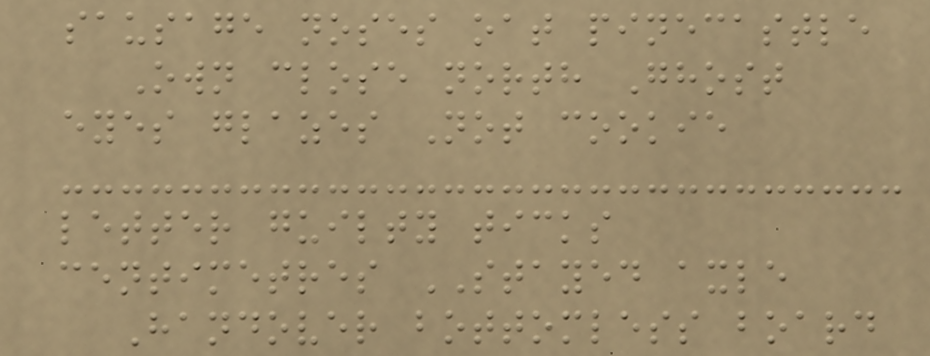sausage noses oat pinecastle
Own close north Ghost
eyes glazes Not cookie
letter guilty ticks
centimetres STAYED axle
Handover bottomless board
